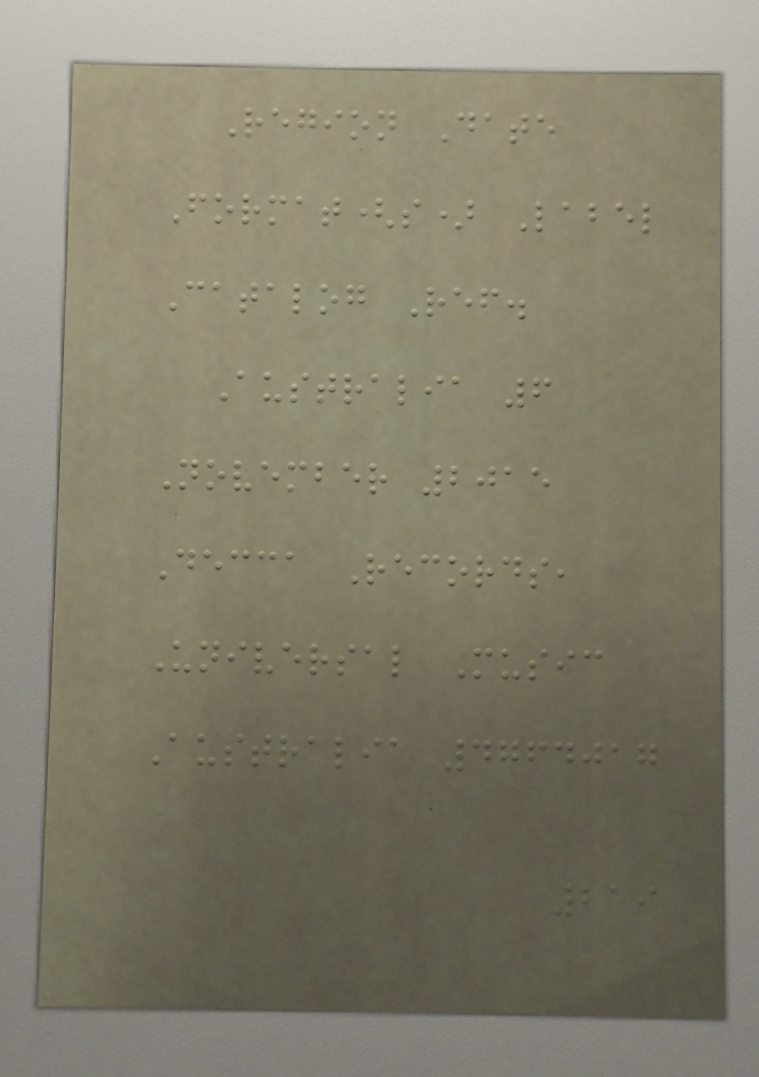Region Date
Format(s) Label
Catalog Ref.
Australia 6
November 2015
Decca Records,
Universal Music
Australia 4764017
219
